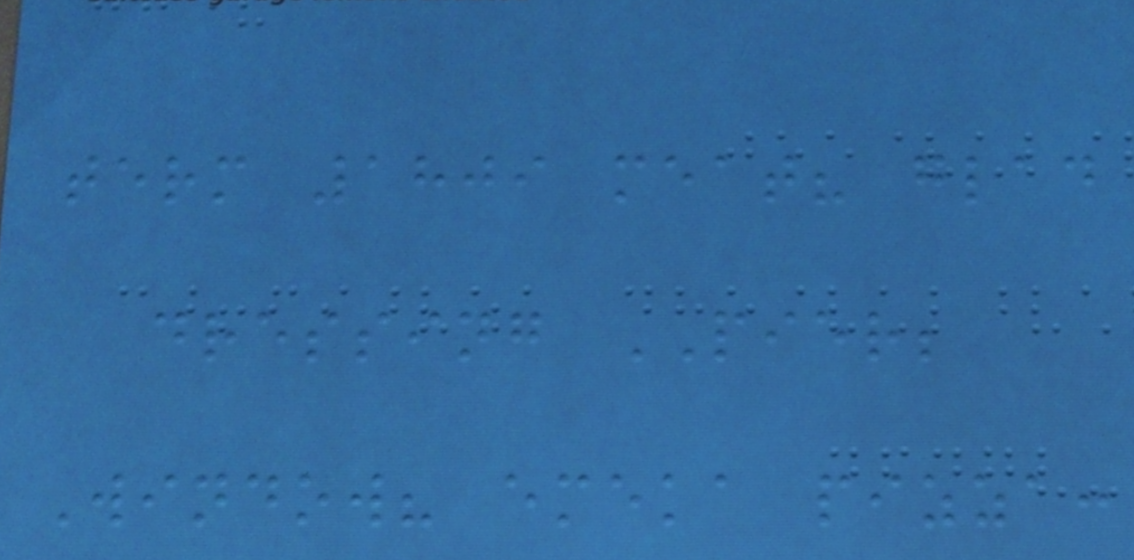term 1809 meat? glad
dressing PIER;
Window? emeka pizza:
